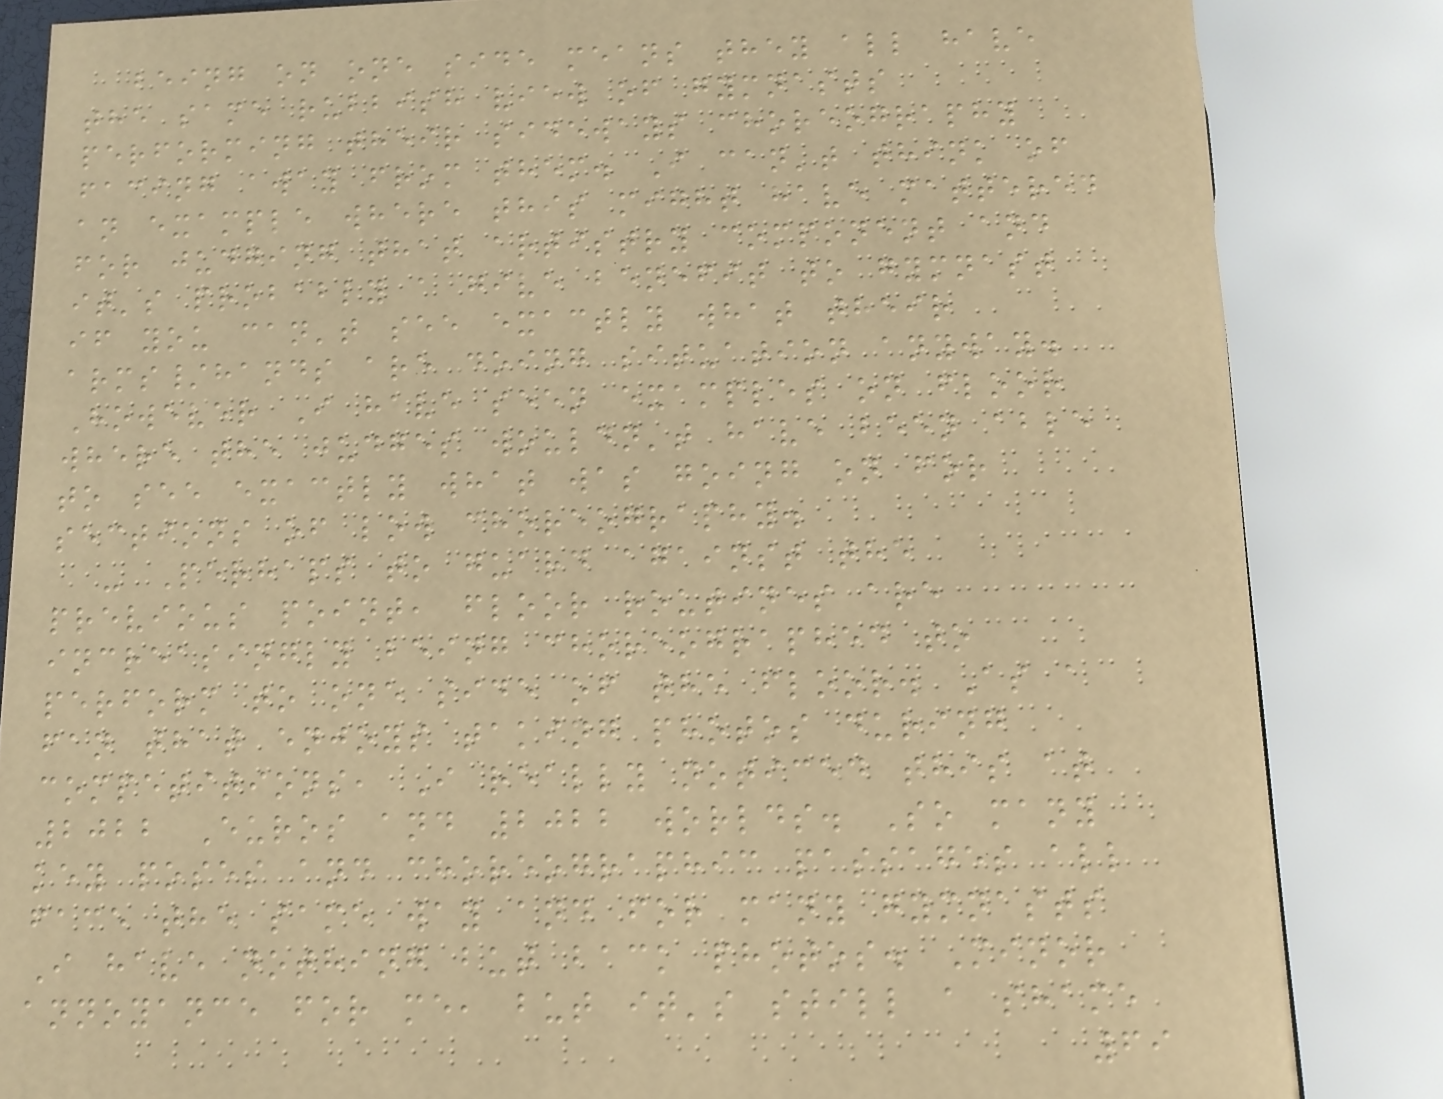being on one side means they all have
the same rubbish view of gymnasts
performing their sideways choreography
facing away from them. I can't think of
an example where this might have mattered
for judging that artistry component and
it's probably a give benefit to gymnast
if you can't see exactly what their
arms/hands are doing situation anyway.
However I have seen examples on floor
where the judges wouldn't have been able
to see exactly what was going on for
sections of low choreography.
- Perhaps to guard against the
previous point, floor routines are
increasingly being choreographed to
perform to one side of the floor. As a
fan that enjoys taking photos during
competitions, I really noticed this at
2022 Euros and 2022 worlds. So many
key poses and choreographic passages all
face the same way and for many gymnasts
I have nothing but back photos. Minor
annoyance for me, but it's still a shame
69
